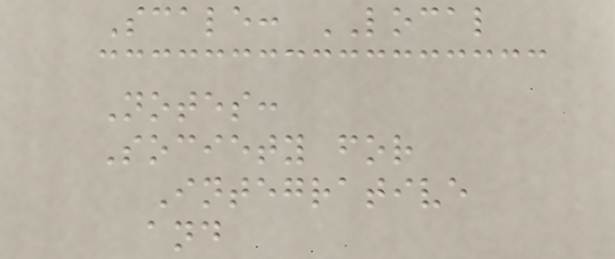Scale: LOCAL
Notes:
Society for
Integrative
and
